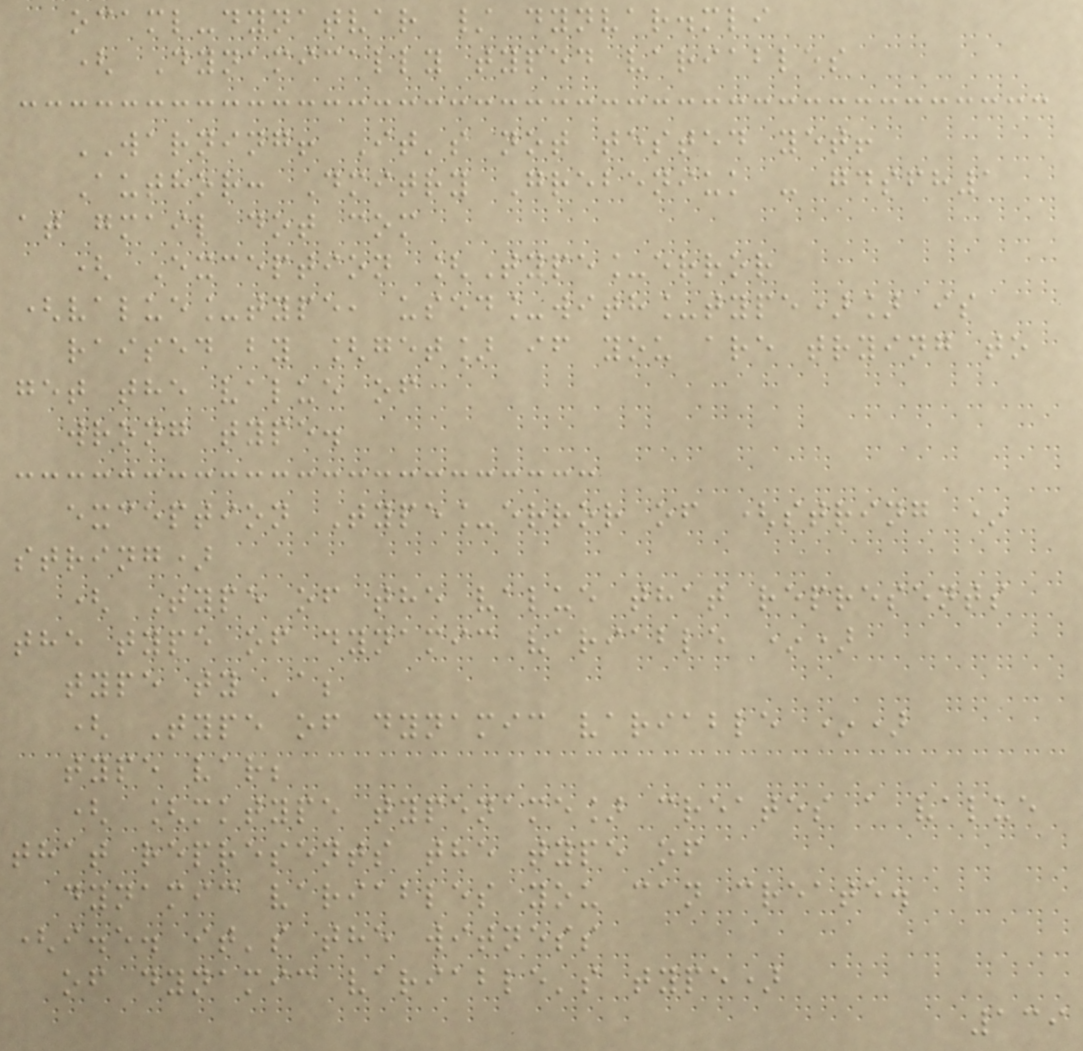ocaml-dynatvar / dynvar.mli
( Dynamically typed variables
WARNING! It's not tested yet!
Author: Dmitry Grebeniuk - gdsfh1
at gmail dot com
( Exception [Type_error
(value_type, used_with_type)] is
raised by [get] if you are trying to
get the value of
wrong type.
exception Type_error of (string *
string)
( Type of the value that represents
the type of dynamic variable *)
type ty 'a;
( Type of dynamic variable *)
type var;
( [mktype typename] creates a value
that represents the type of
dynamic variables you can create.
(i.e. it's the witness
of dynamic variable's type)
139
